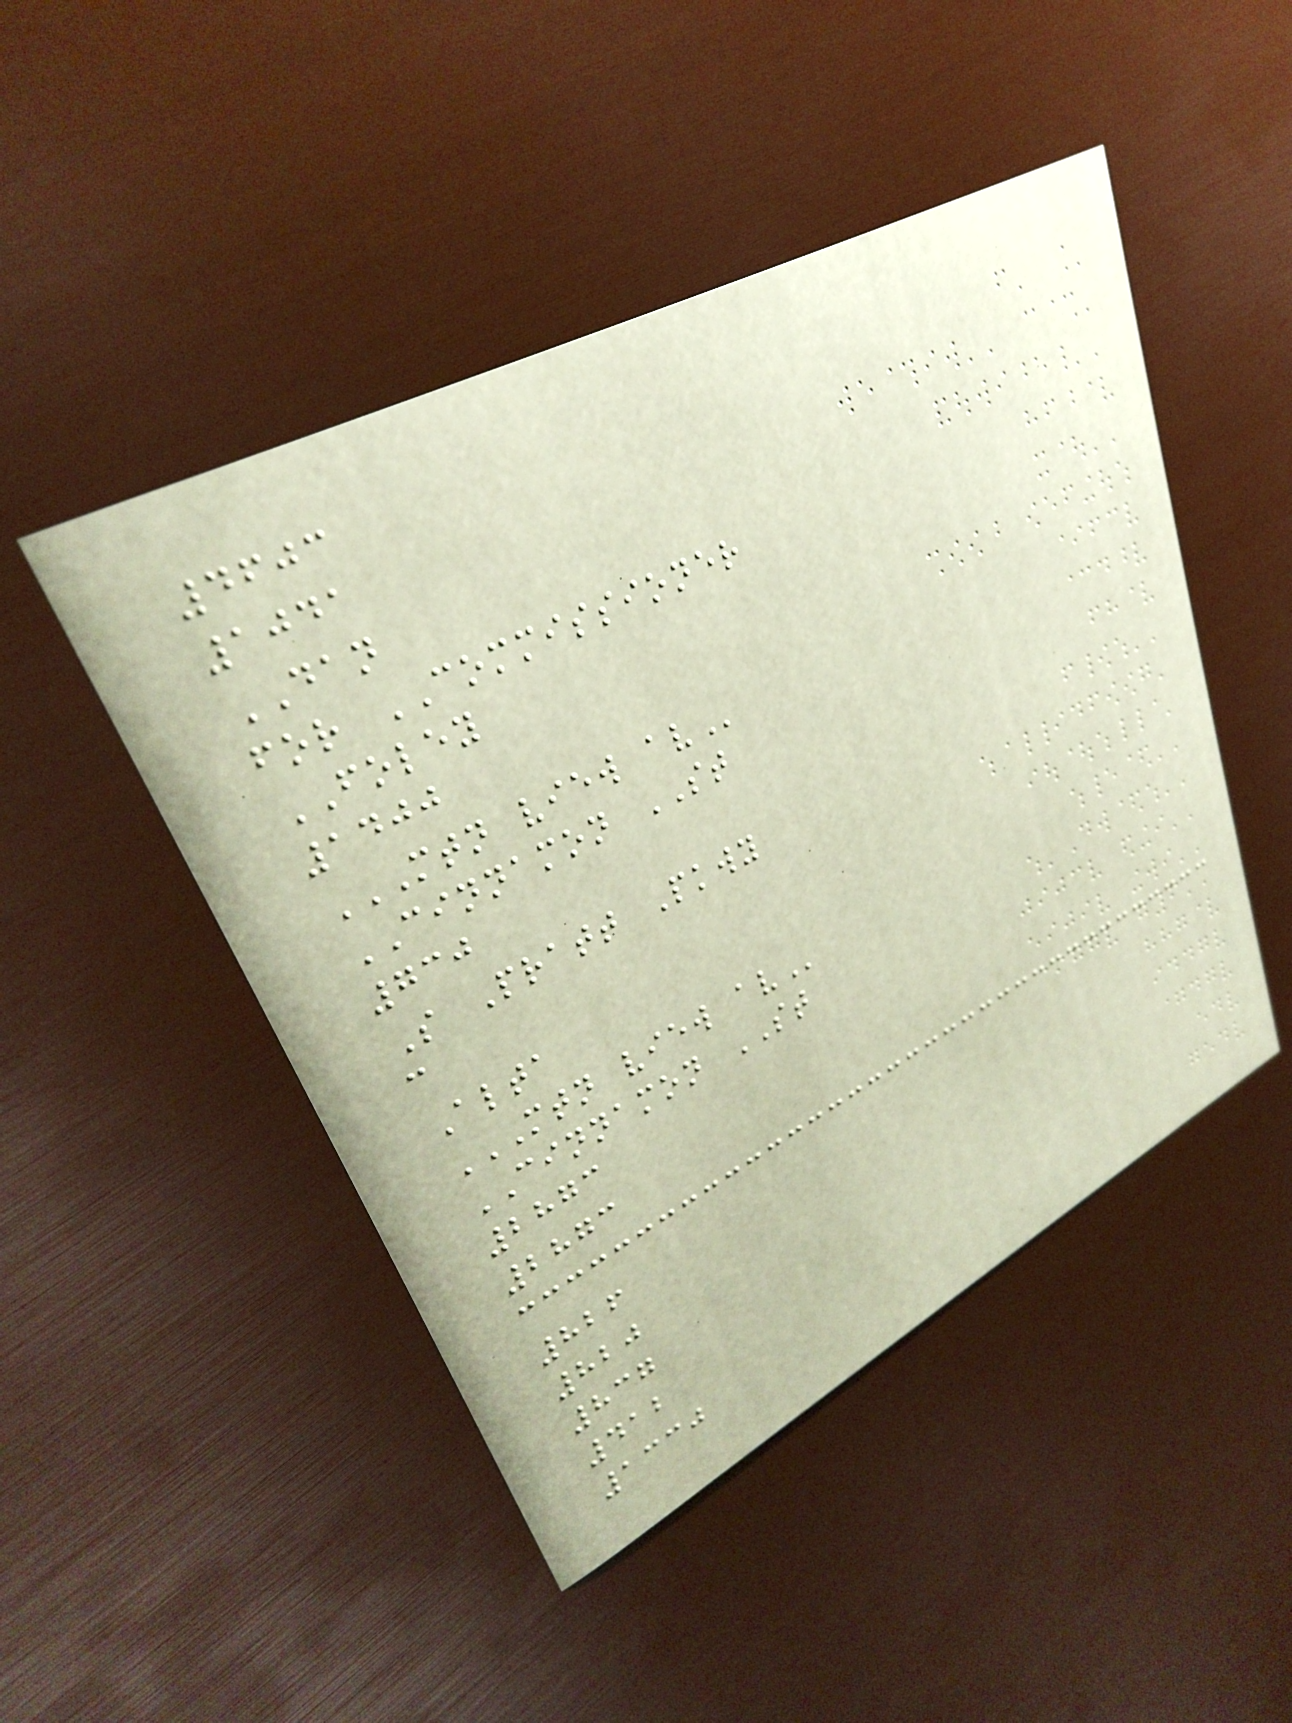4603
1041
DAN
for COMMISSIONER
FOLEY
1400
MTN VIEW AV
CINNAMON ST
730
S Pratt Pkwy
c
Alta
MTN VIEW AV
CINNAMON ST
2873
2873
826
820
837
412
1330
